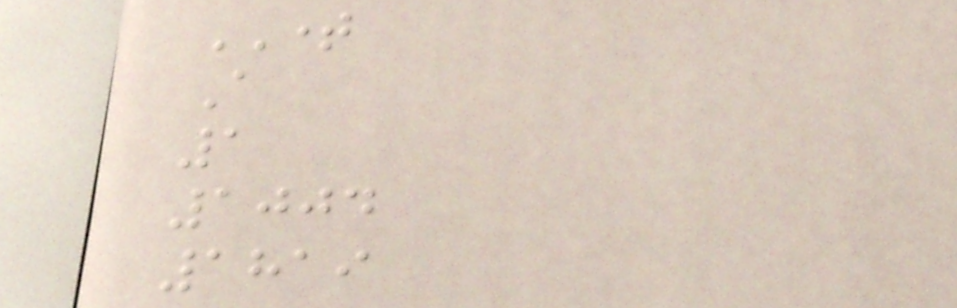TIME
A
1
1004
1819
